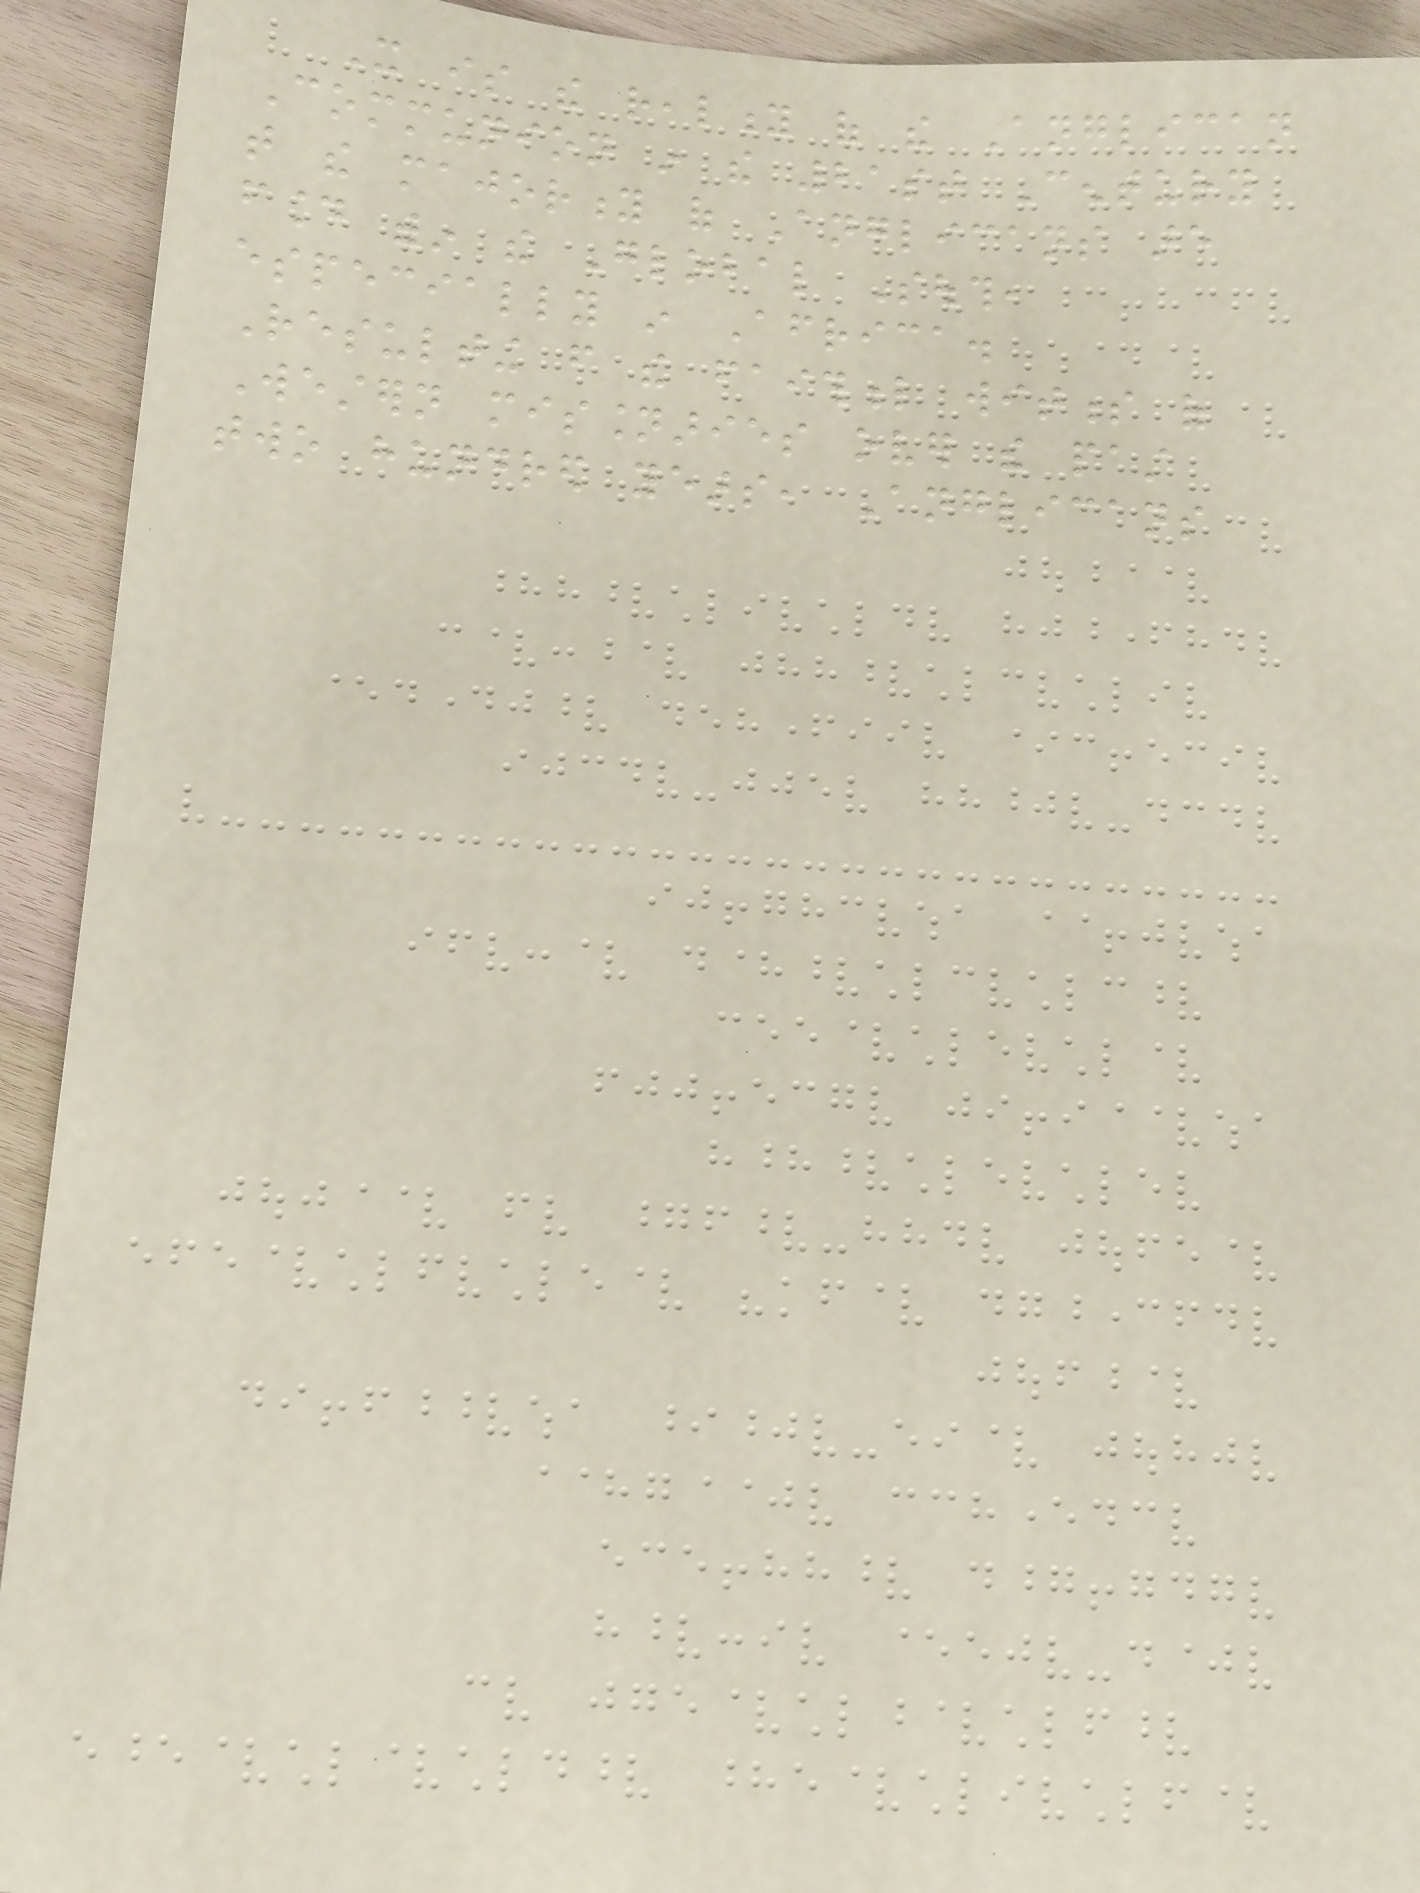It is the reality of the Anglican
Communion in the 21st Century
that the majority of Anglicans are
found within the Global South,
especially in Africa.
Resulting from the faithful witness of
Western missionaries over the past
two hundred years, Anglicans
